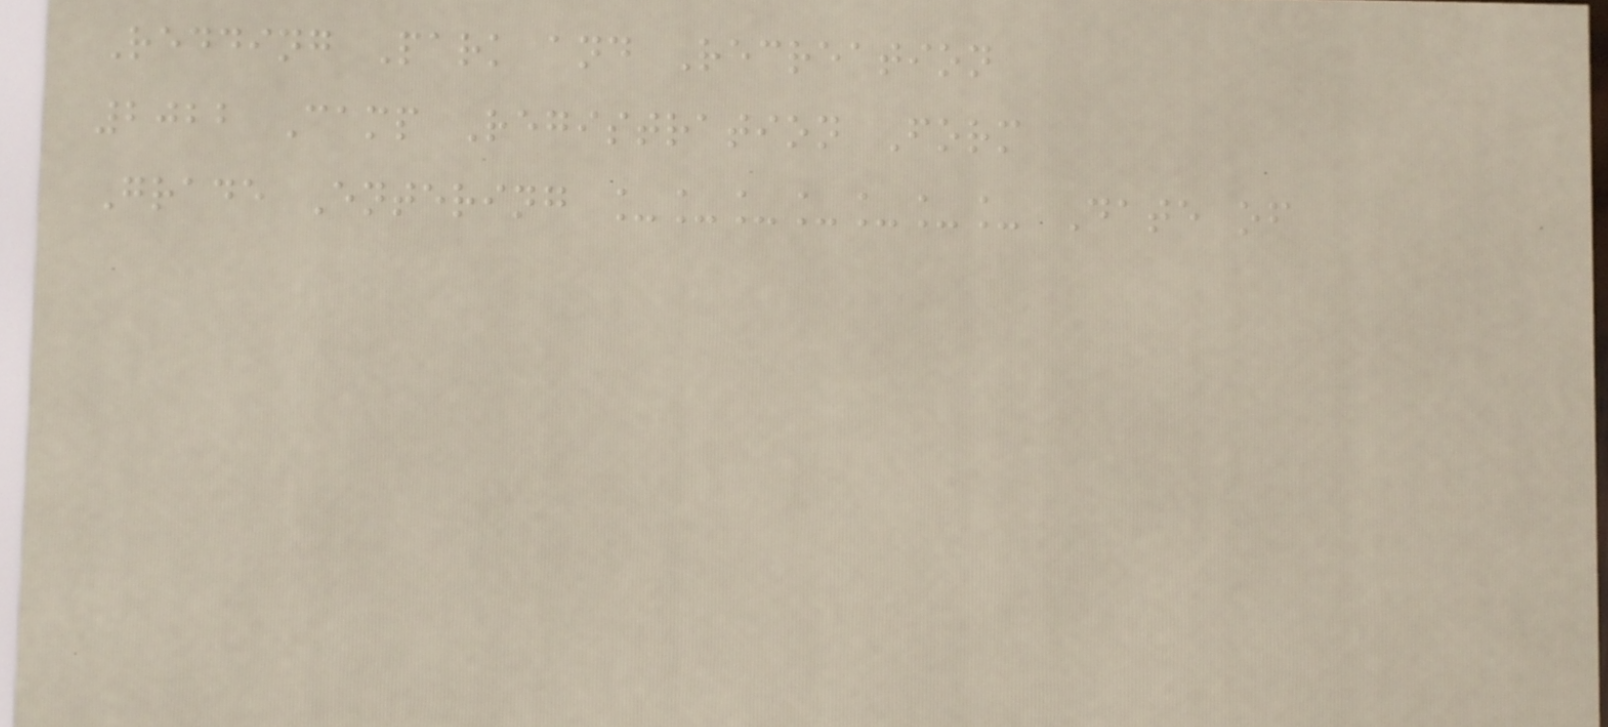Redding Park and Recreation
2022 Camp Registration Form
Grade Entering _______ Date of
